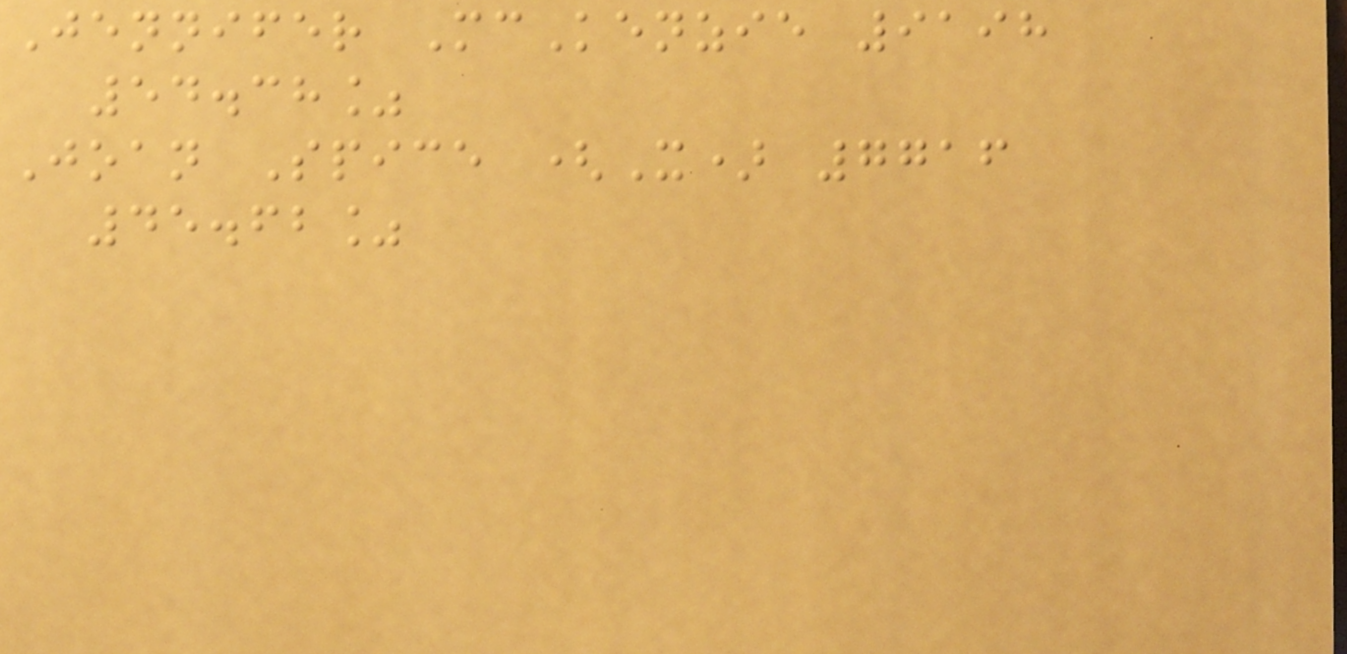Jennifer McKenzie 9198
54.38%
Joan Spice (X) 7716
45.62%
